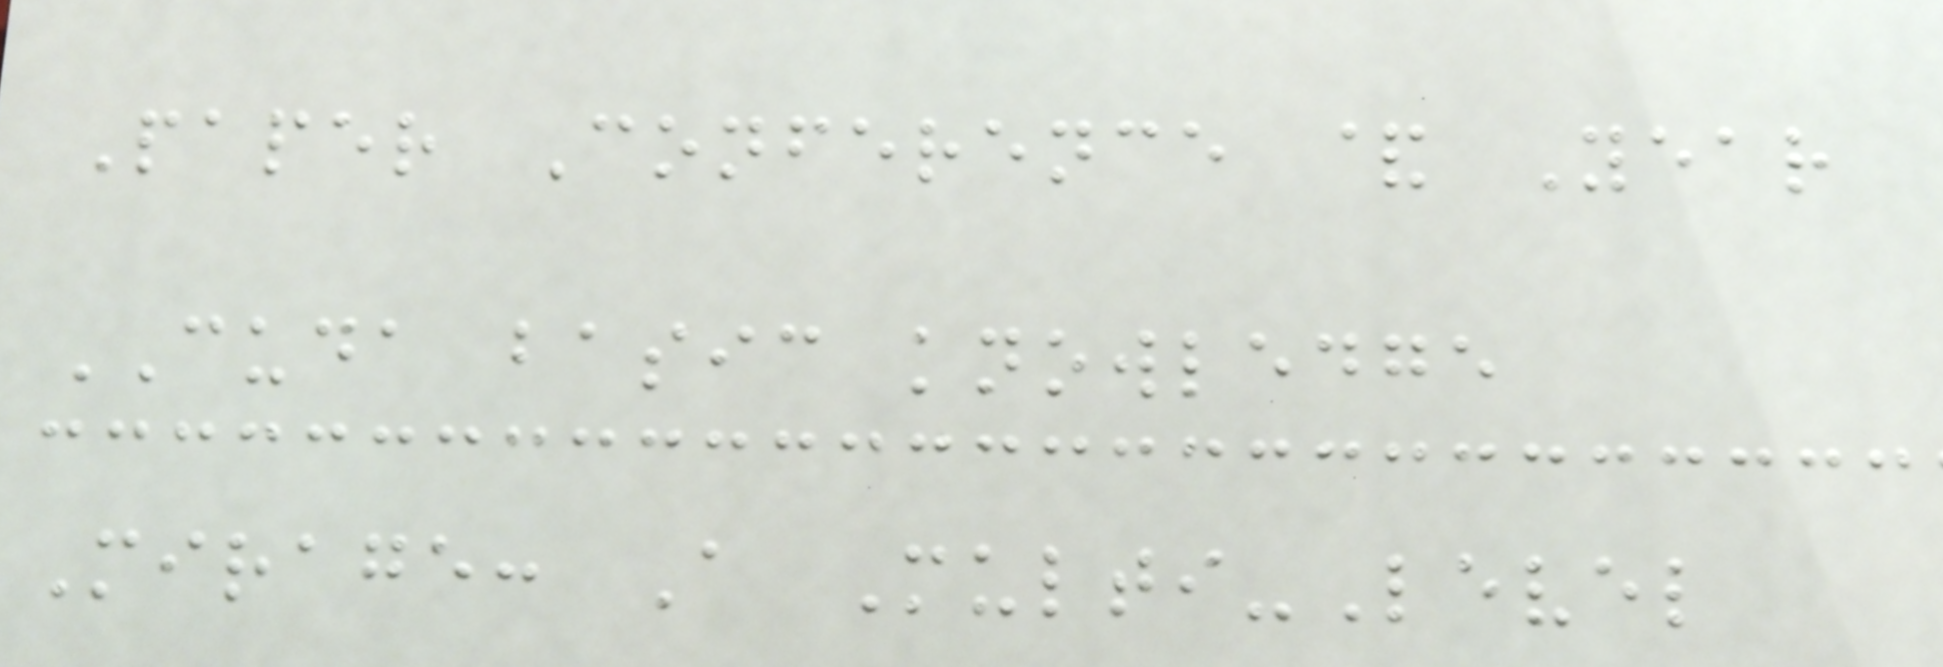Paper Conference & Year
CUDA basic knowledge
Mirage: A Multi-Level
